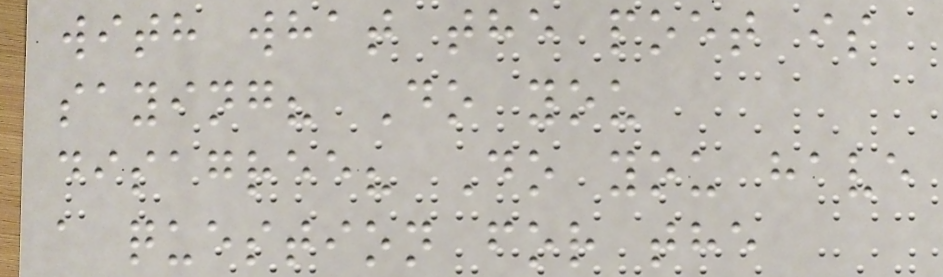with what the poet is
saying? Do you
disagree? Do you have
a question for the
